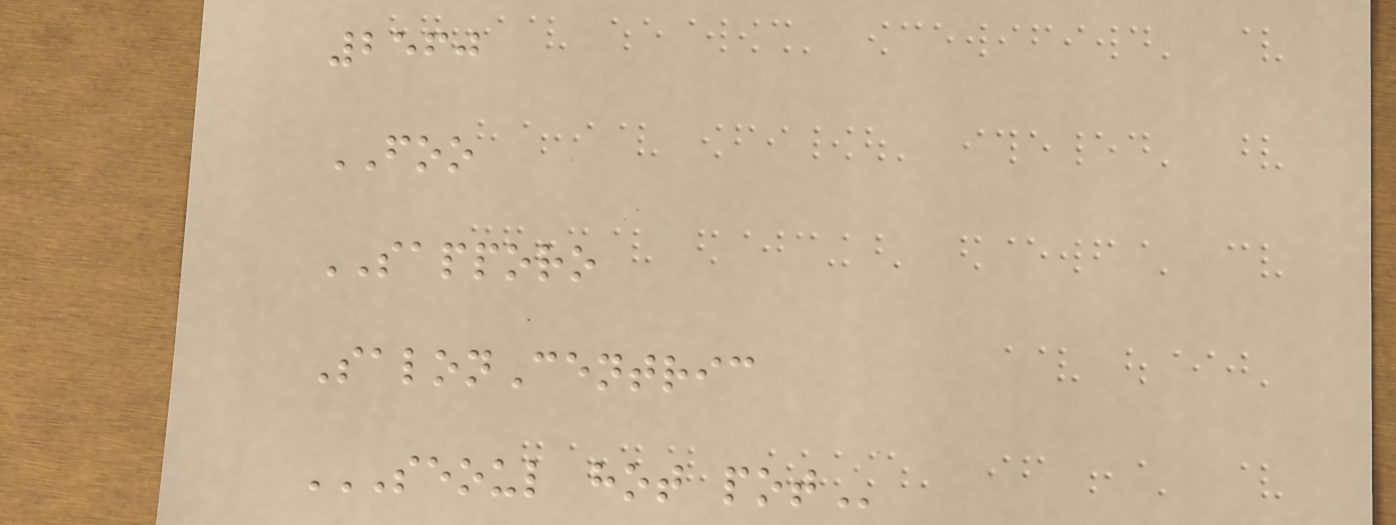2560
FOO
SAPPORO
SalonCentric
SEOUL HOT POT
